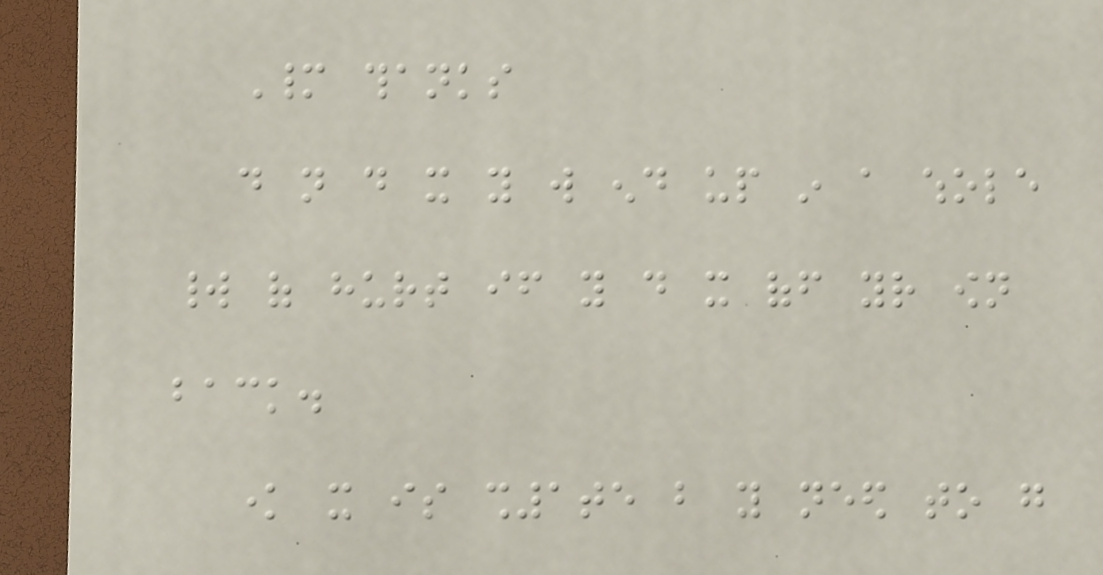Many thanks
do not do it you will end up in a whole
world of hurt if you do it off your own
back.
know it is sh1te but you need to go
